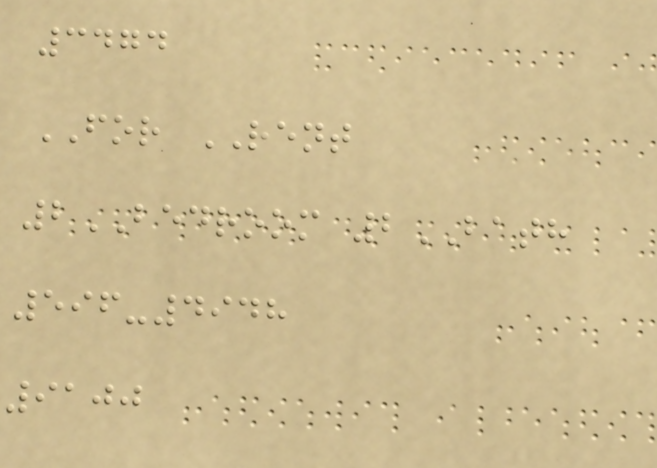3474
FOR RENT
2BEDROOM 2BATH
596-4948
9100
